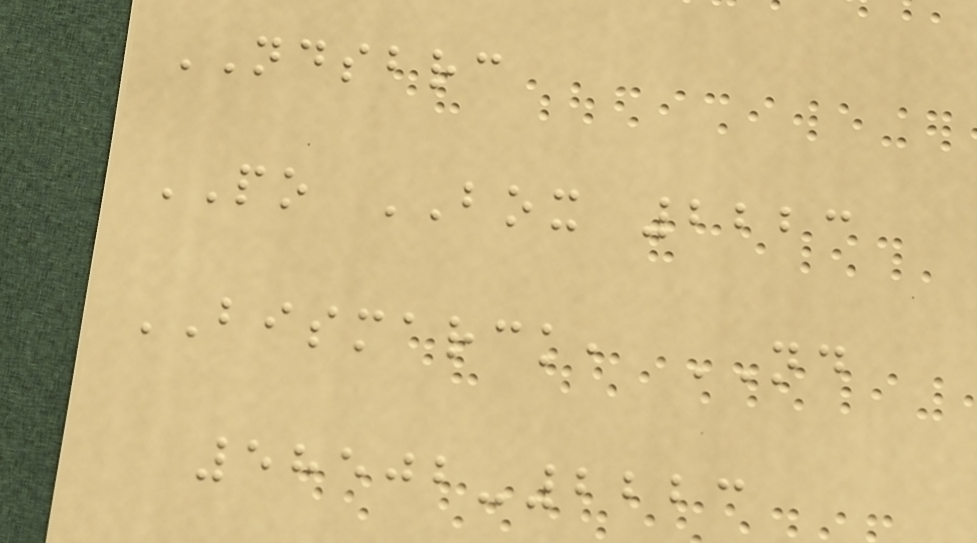NDSBRC
PO BOX 2223
BISMARCK, ND
58502-2223
